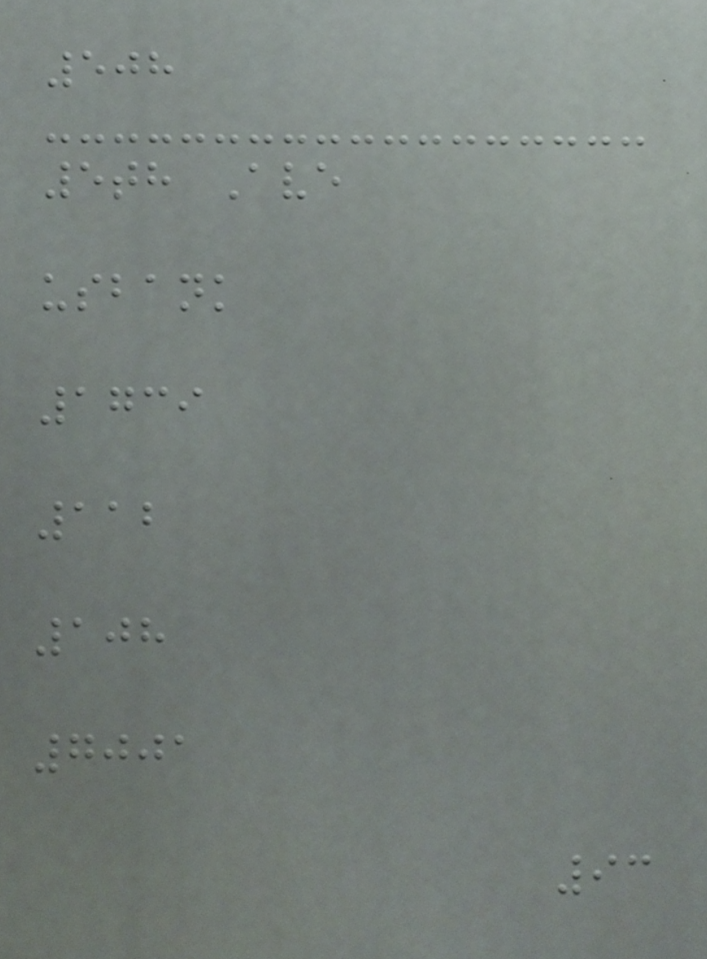508
5th Ave
usbank
1739
112
108
7001
93
